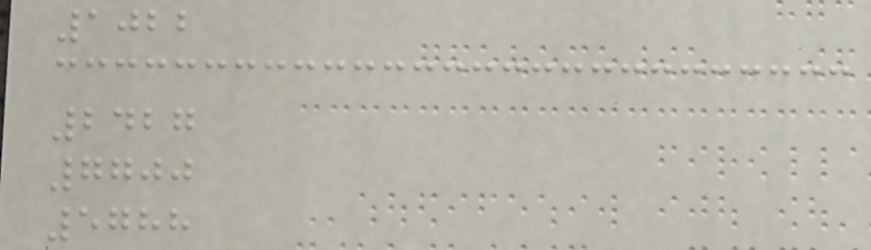1022
2427
7700
5788
